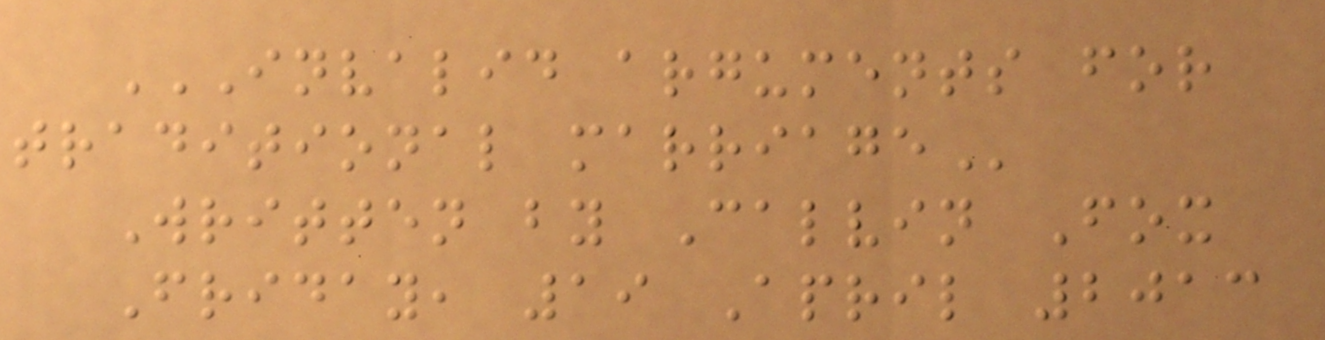INVALID ARGUMENTS FOR
TRADITIONAL MARRIAGE
Written by Calvin Fox
Friday, 19 April 2013
